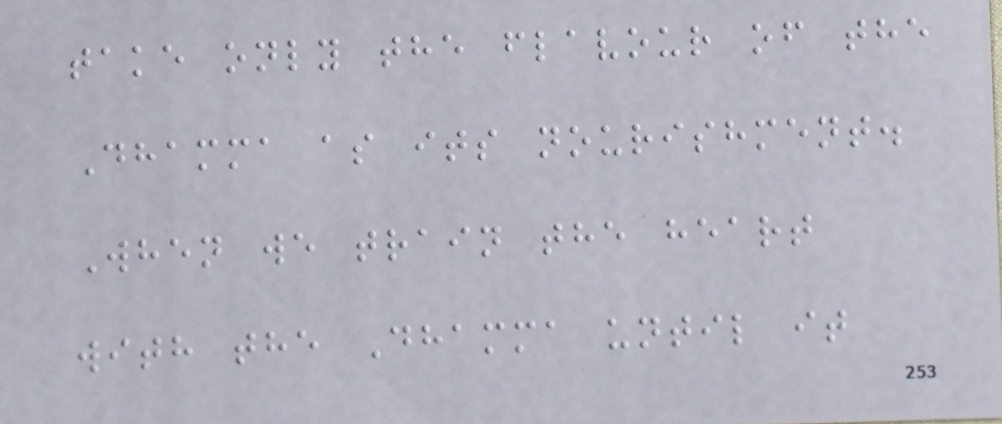take only the flavour of the
Dhamma as its nourishment.
When we train the heart
with the Dhamma until it
